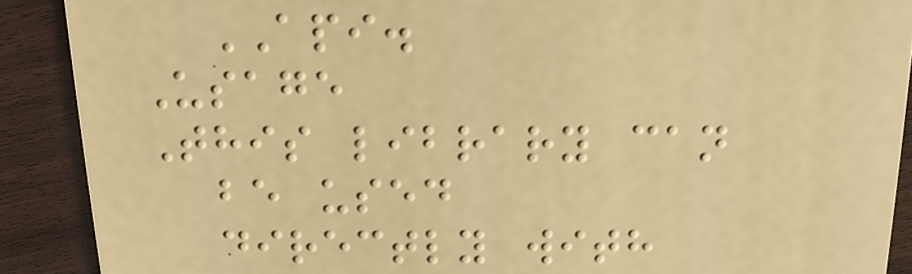API.
Usage
This library can
be used
directly with
